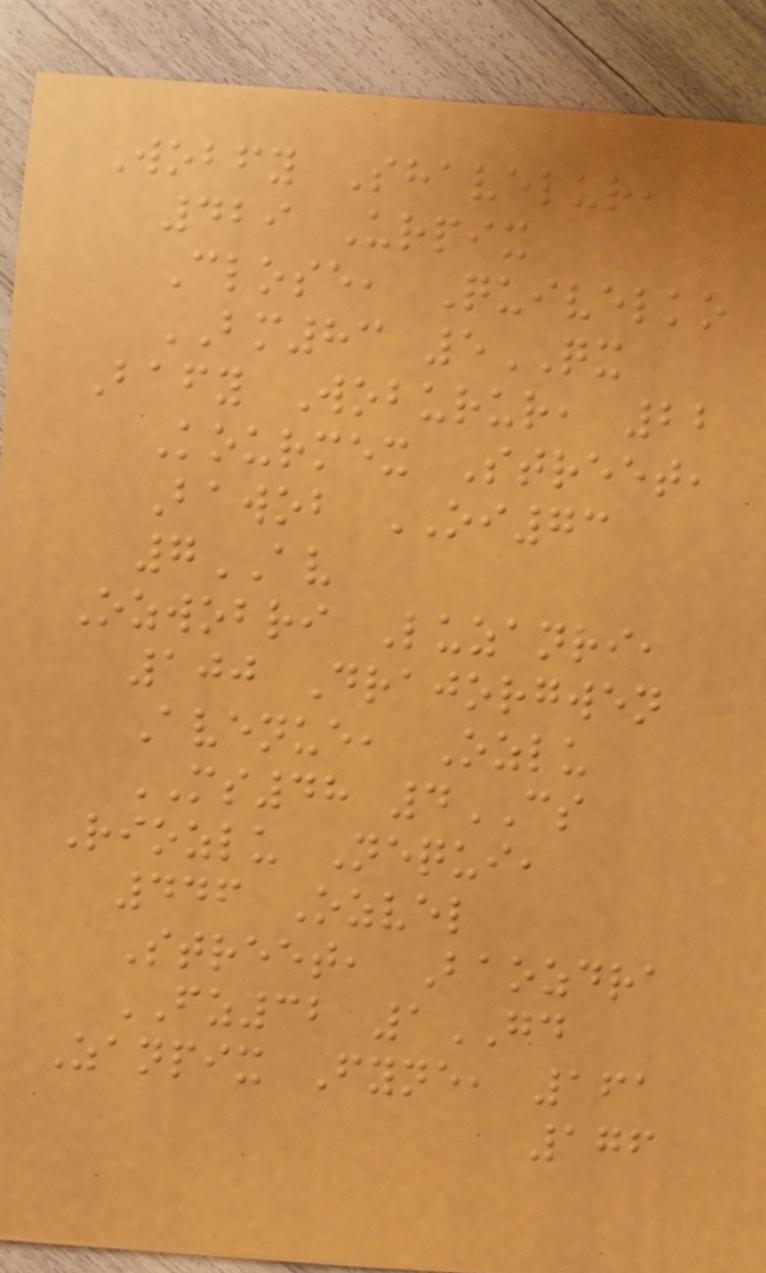Wobfy Shavelur,
429 Urpix
Close, Quivelko
BM83 5QX
Bafy Woburur, 22
Kourmex Street,
Bawob OI73
7AV
Ozwobri Luzanri,
100 Drajorgwen
Avenue, Ozlu
MS48 4CS
Riozlu Nequi,
446 Ozvel
Street, Baozdra
FZ32 1GD
Zanpix Fyne, 161
176
